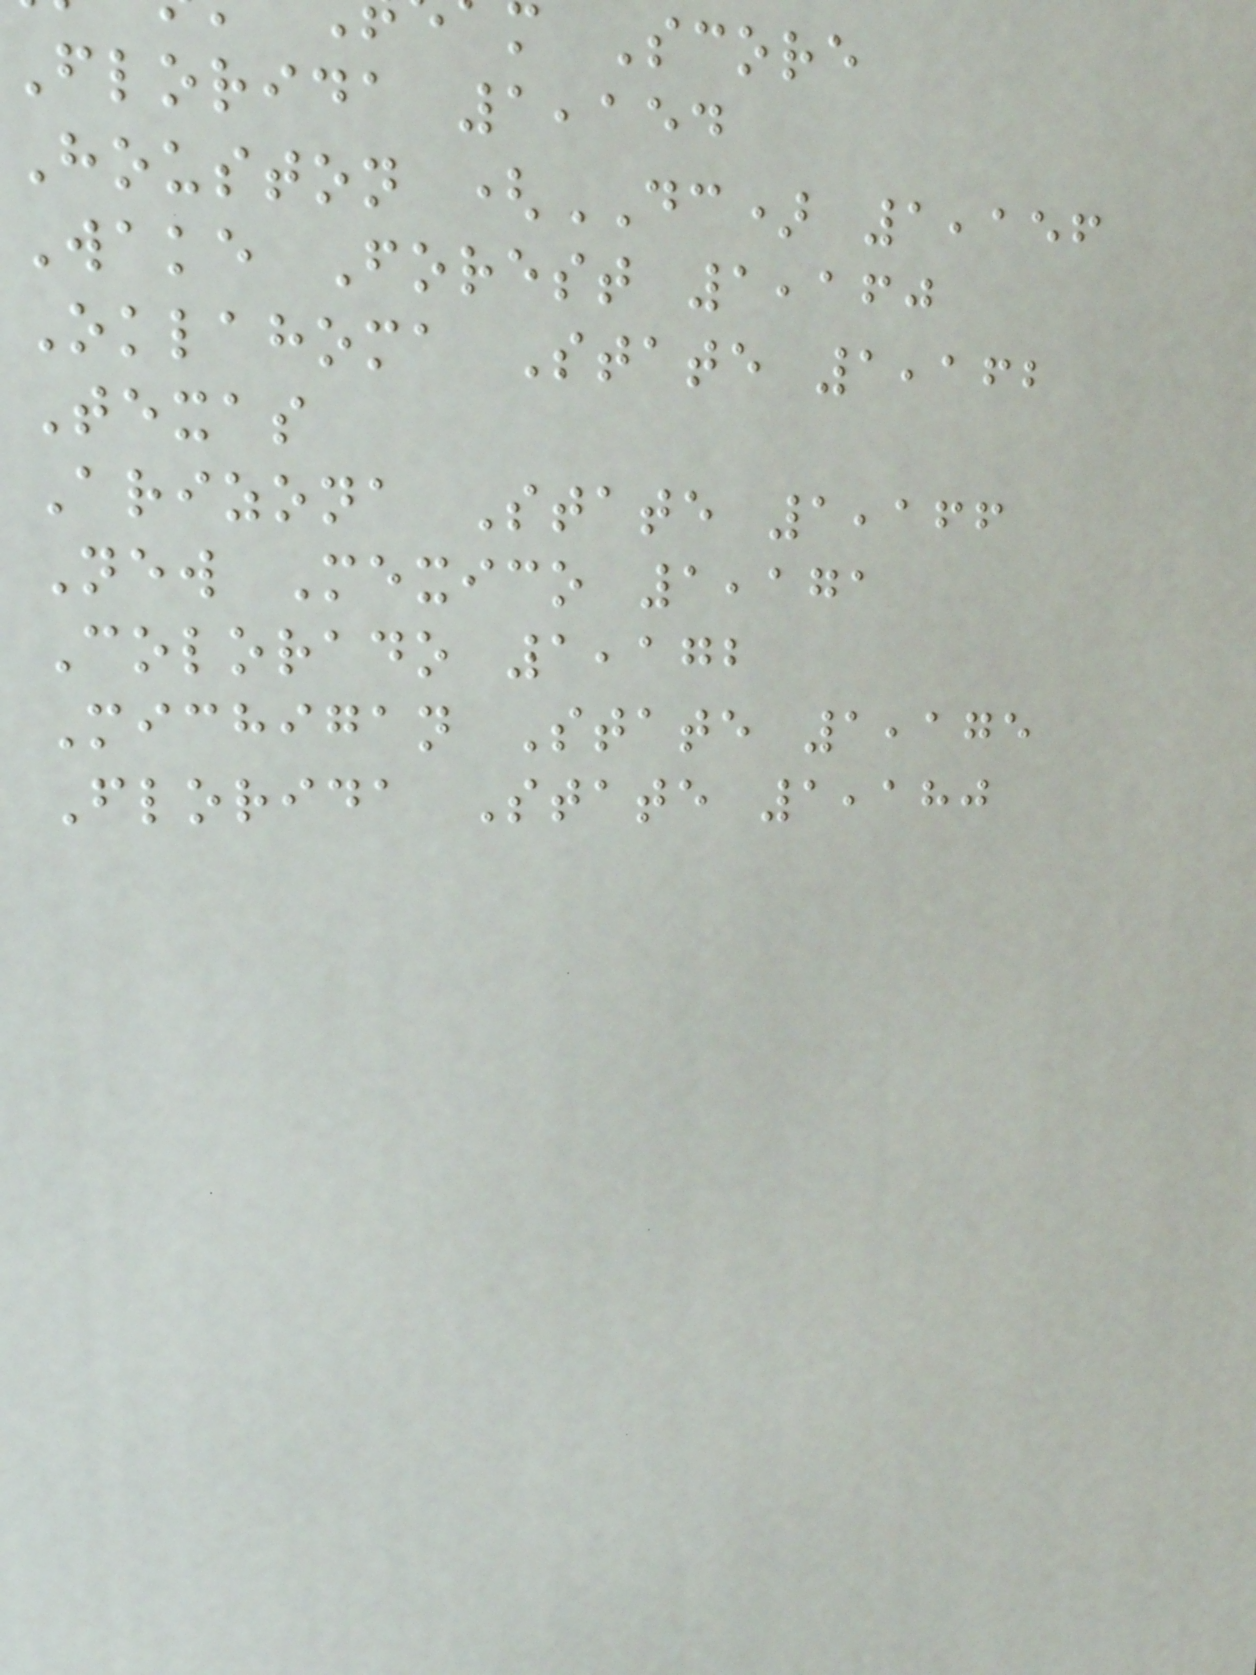m Score
Florida 1,154
Houston (DC) 1,156
Wake Forest 1,160
Oklahoma State 1,162
Texas
Arizona State 1,166
New Mexico 1,171
Colorado 1,172
Michigan State 1,175
Florida State 1,180
